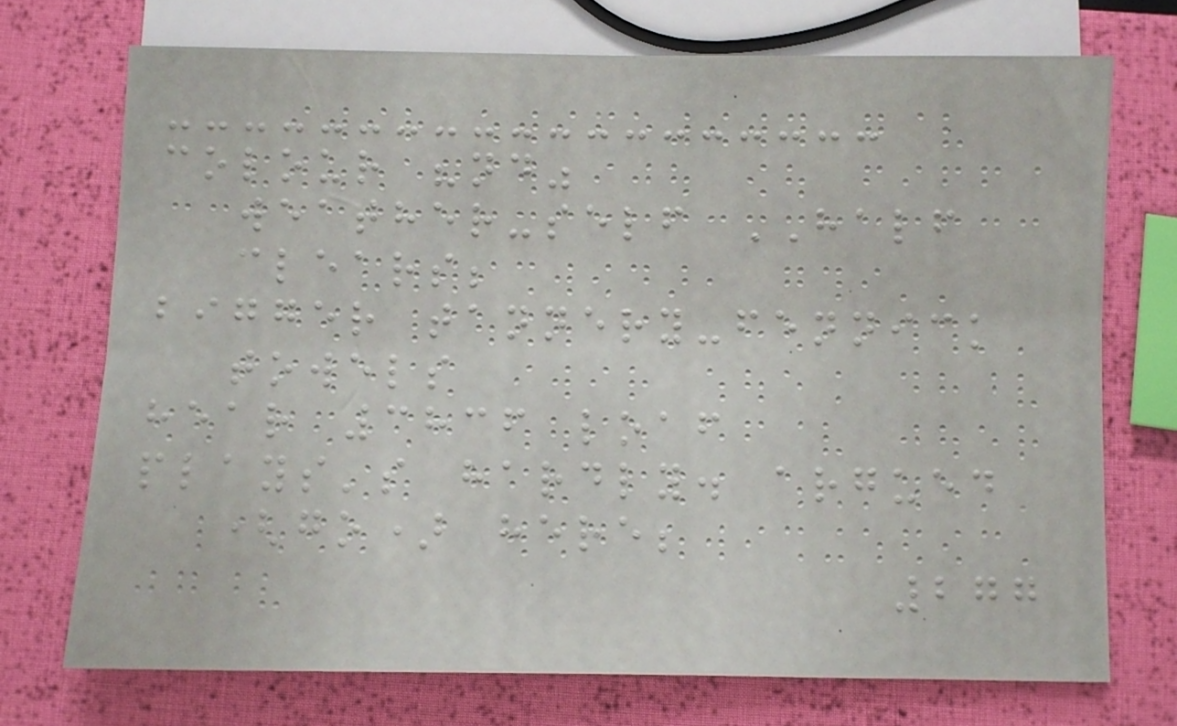colour "nd"
weather-self HALF
clears;
bigger tannery-fennick
towels
hear 3836 loaf
plays's hardly. argued
(go) here;
277
